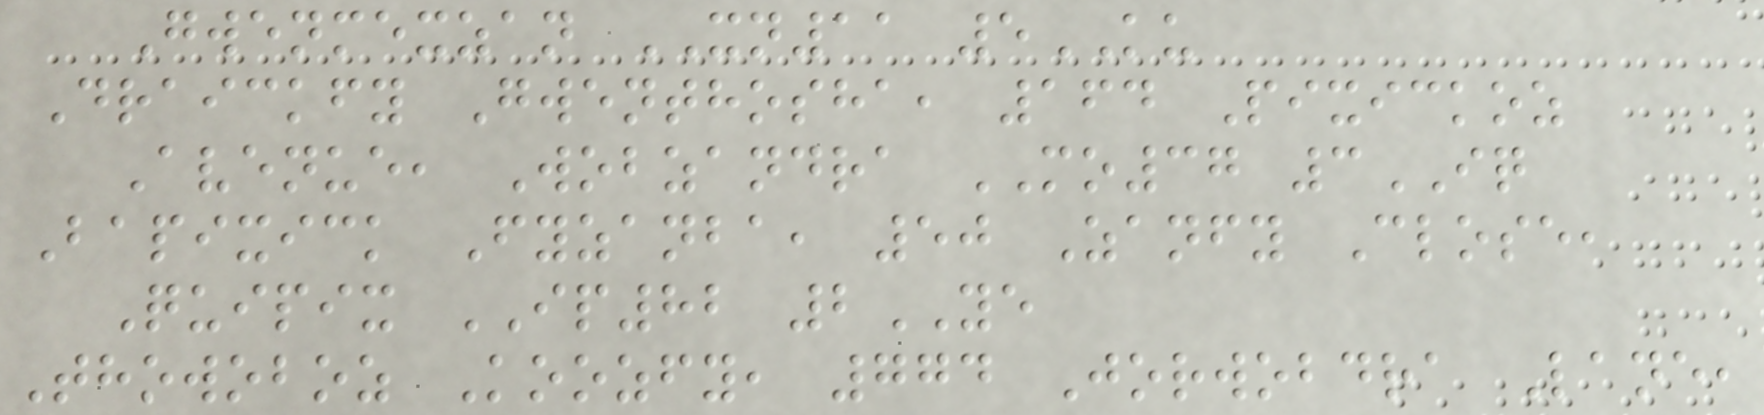Gwenmexzan XN11 5KU
Draickfy Gwenthosha, 164 Pixickoz
Avenue, Wobzandra MO37 3IQ
Bapixick Fyzanba, 50 Zanfy Close,
Quipix IP82 2YE
Thowoboz Koozfy, 774 Jorwobdra Lane,
